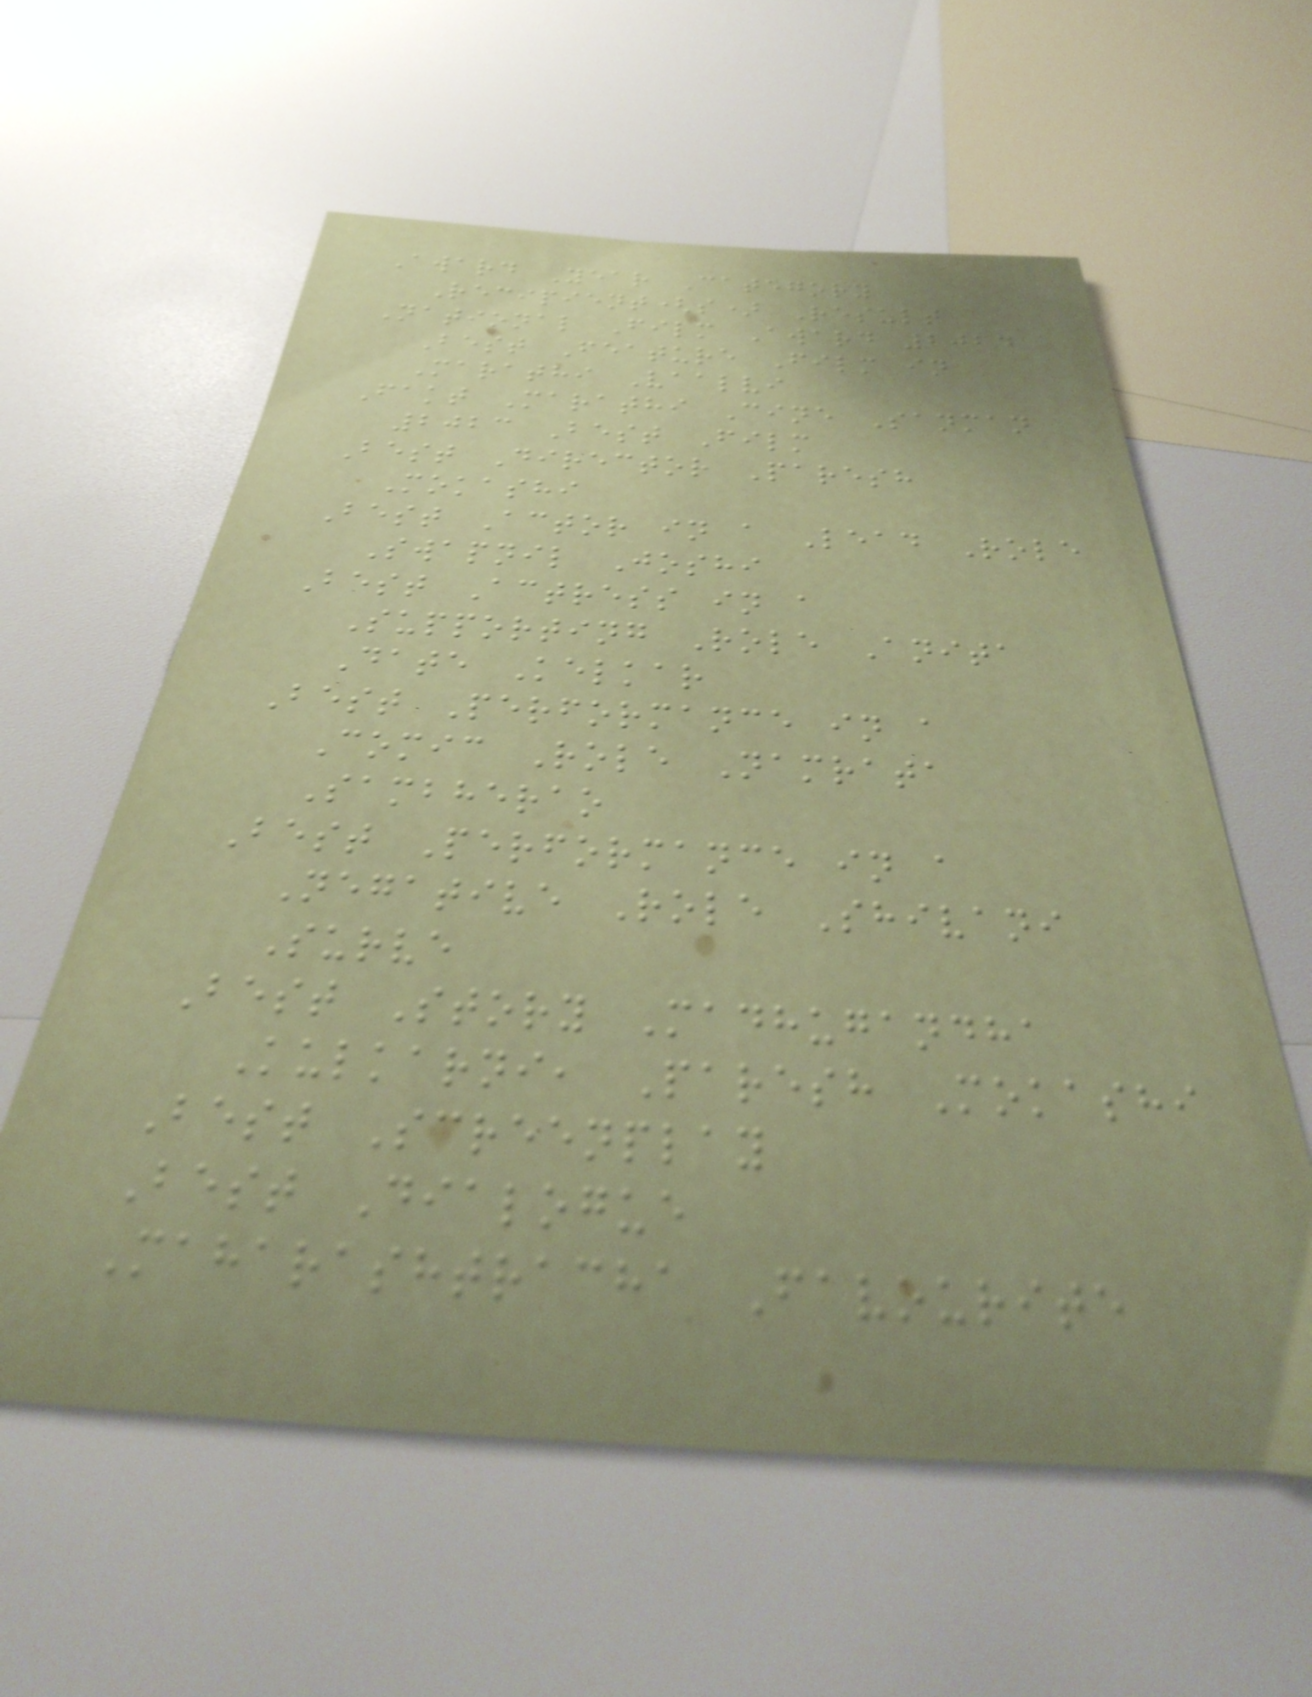Award Year Category
Recipient(s) Result
National Film Award 2024
Best Feature Film in
Marathi Vaalvi
Fakt Marathi Cine Sanman
2023 Best Film
Best Director Paresh
Mokashi
Best Actor in a Lead Role
Swapnil Joshi
Best Actress in a
Supporting Role Anita
Date Kelkar
Best Performance in a
Comic Role Namrata
Sambherao
Best Performance in a
Negative Role Shivani
Surve
Best Story Madhugandha
Kulkarni, Paresh Mokashi
Best Screenplay
Best Dialogue
Maharashtracha Favourite
